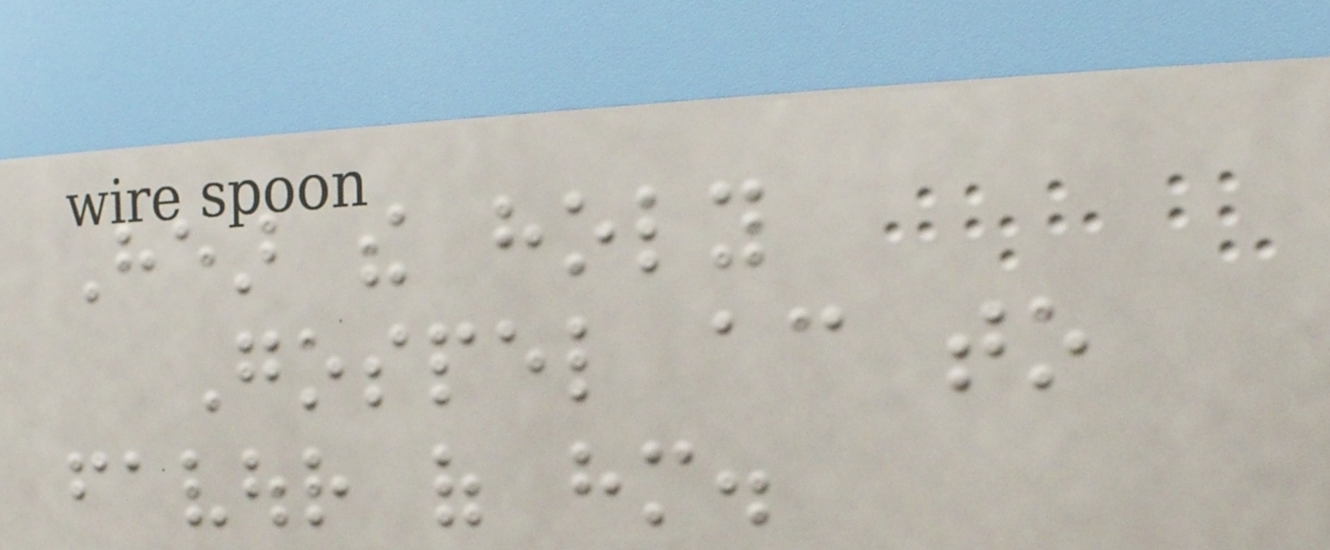Hear the holy
Gospel according to
favour of him.
